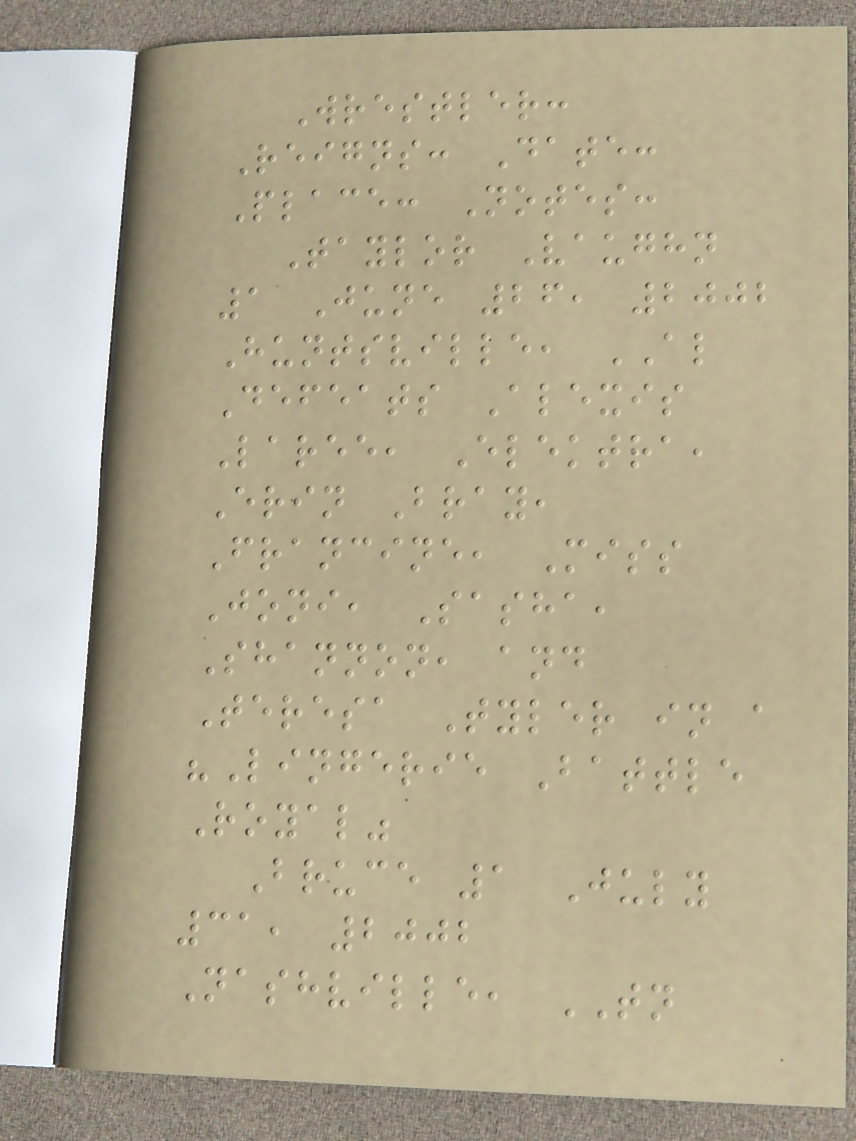Wrestler:
Reigns: Date:
Place: Notes:
Taylor Vaughn
1 June 26, 2002
Huntsville, AL
Defeats Alexis
Laree, Elektra,
Erin Bray,
Francine, Miss
Joni, Sasha,
Shannon, and
Teresa Tyler in a
"Lingerie Battle
Royal"
Bruce 1 July
31, 2002
Nashville, TN
